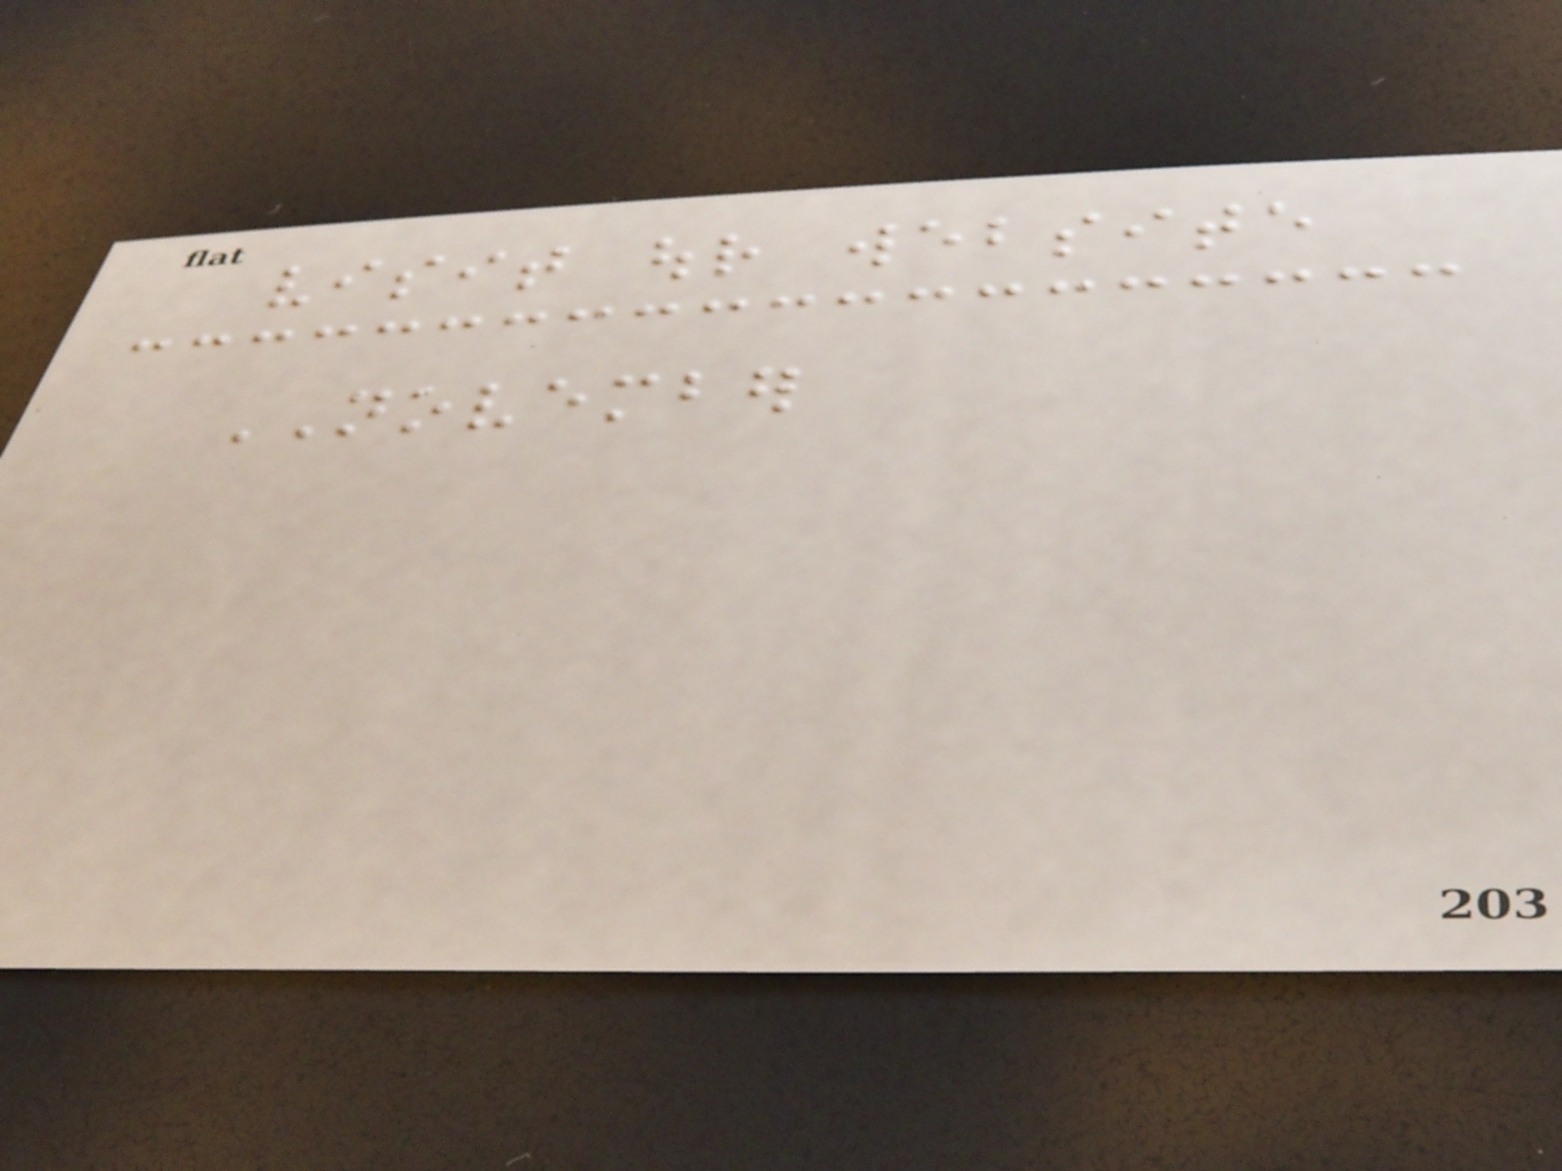visit our website
NOVEMBER
